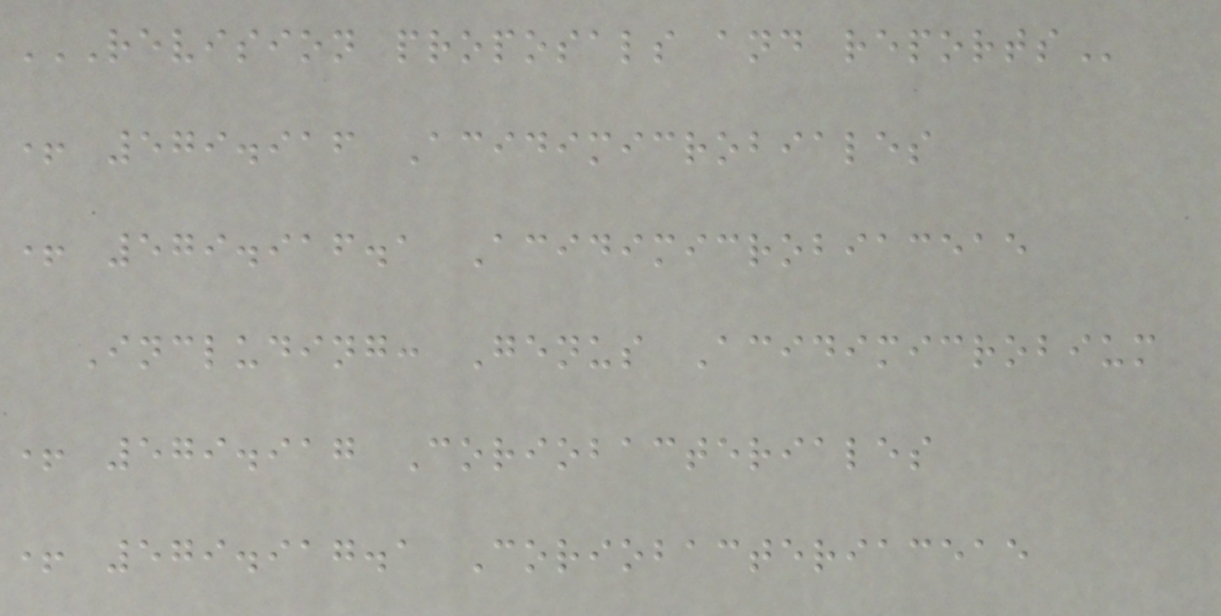REVISION PROPOSALS AND REPORTS
+ 579.916 Acidimicrobiales
+ 579.916.1 Acidimicrobiaceae
Including: Genus Acidimicrobium
+ 579.917 Coriobacteriales
+ 579.917.1 Coriobacteriaceae
